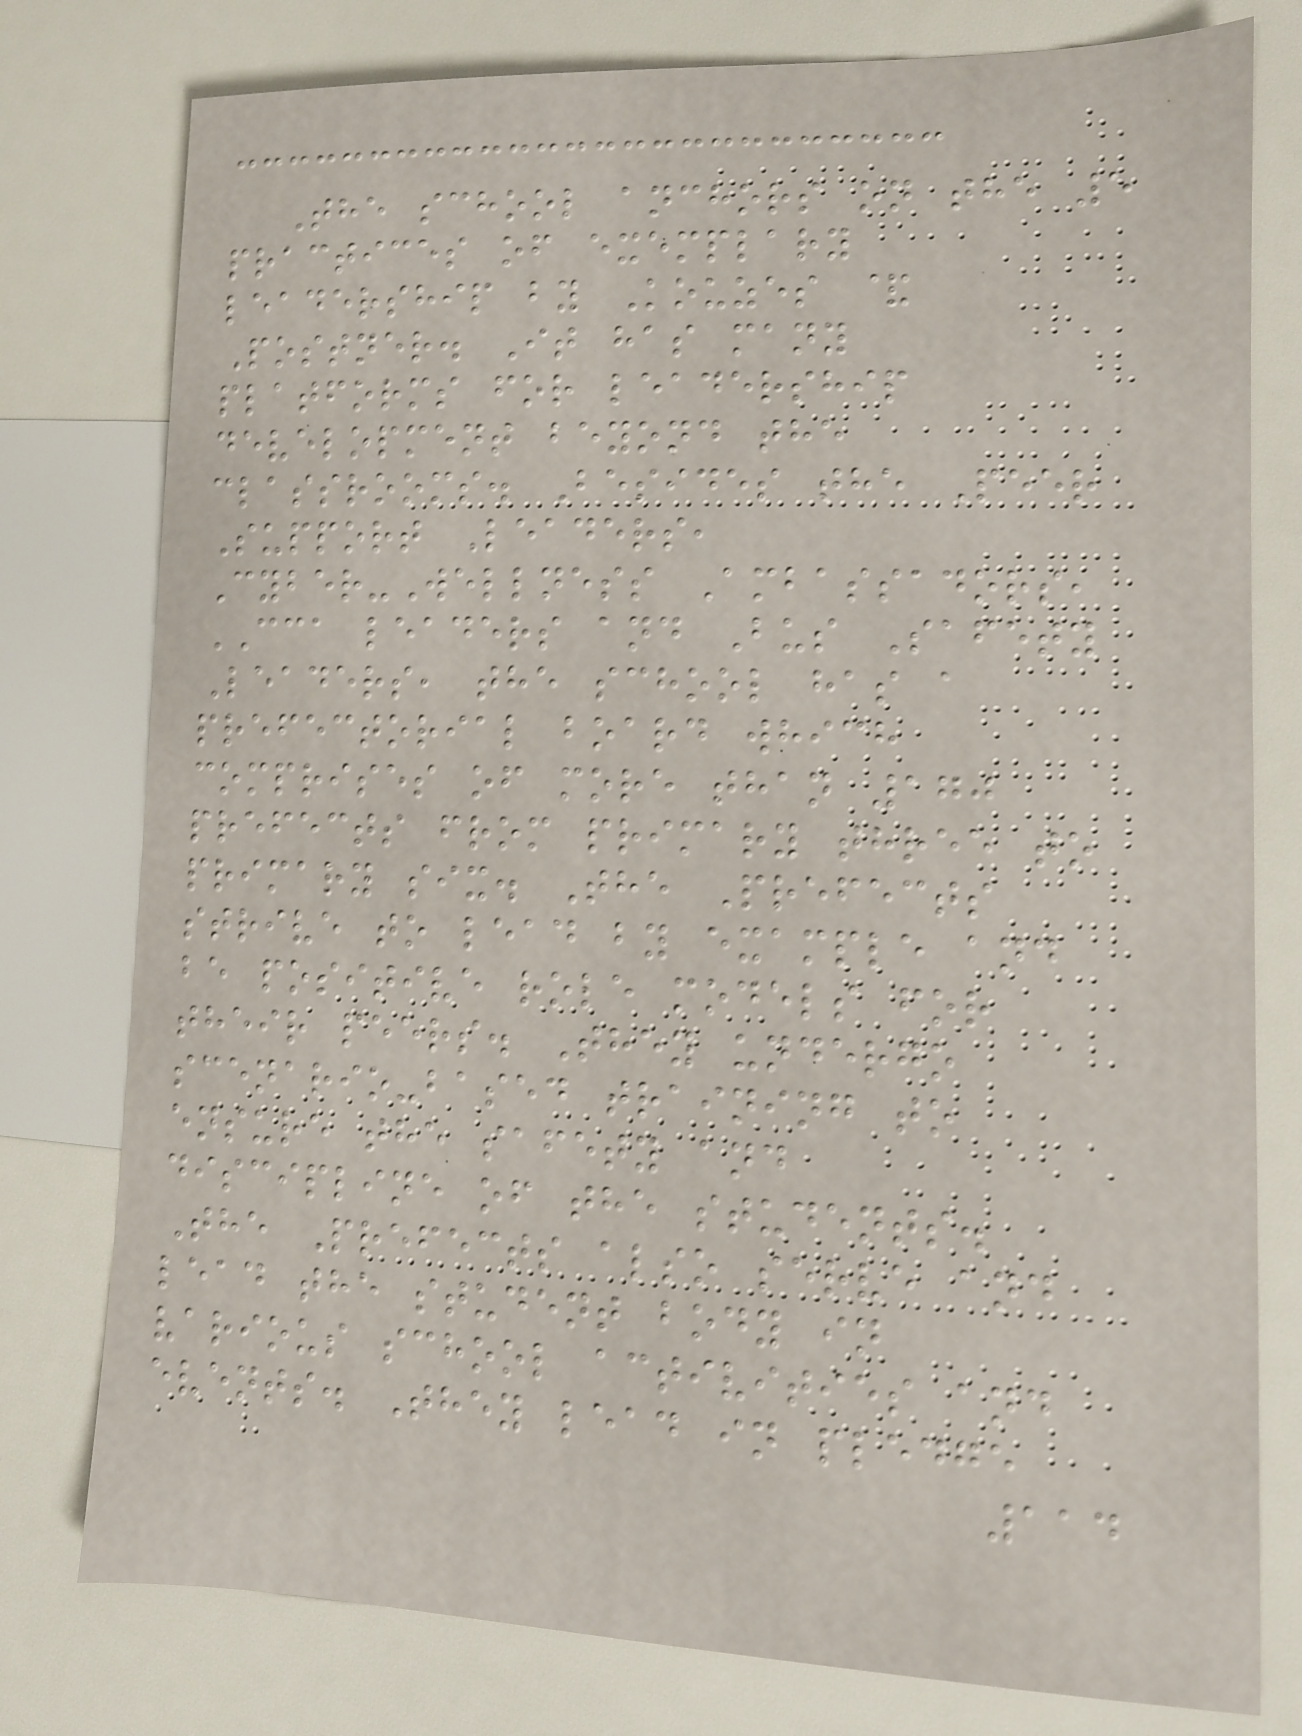The school anchors on the 5
practices of exemplary
leadership by Kouzes &
Postner. It has many
platforms for leadership
development beyond the
classrooms. Besides the Peer
Support Leaders,
Cyber-Wellness Ambassadors,
CCA leaders and Bus Safety
Leaders, the school has a
prefectorial board which
comprises of more than 170
prefects from primary three to
primary six. The Prefects
strive to lead by example and
be positive role models for
their peers. They undergo
scenario-based training to
ensure the safety and
discipline of the students.
The Prefects also serve and
lead the student body in
various school activities and
events. They lead in pledge
114
